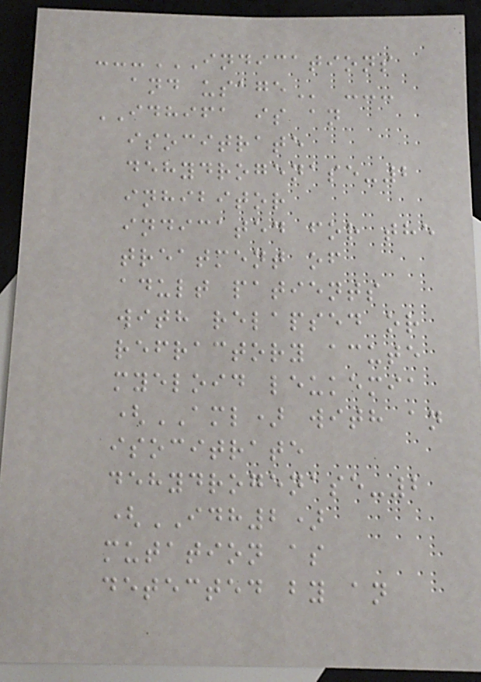---INDICATIONS
AND USAGE ---
IDHIFA is an
isocitrate
dehydrogenase-2
inhibitor
indicated for the
treatment of
adult patients
with relapsed or
refractory acute
myeloid leukemia
(AML) with an
isocitrate
dehydrogenase-2
(IDH2)
mutation as
detected by an
